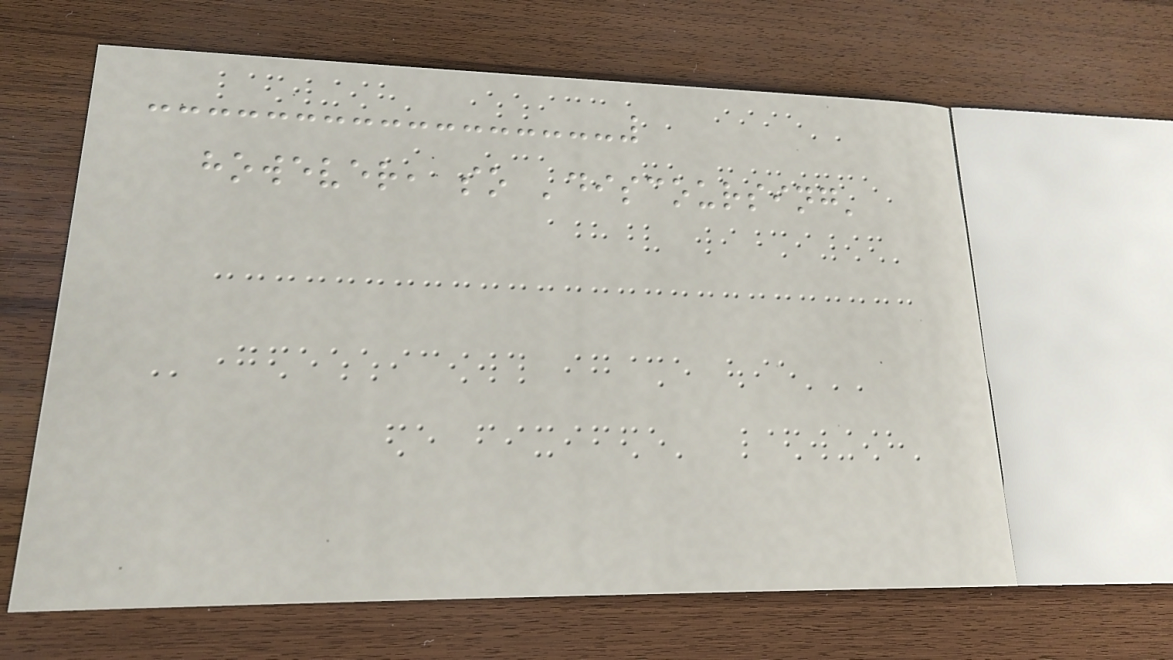however, so 'discoursing'
